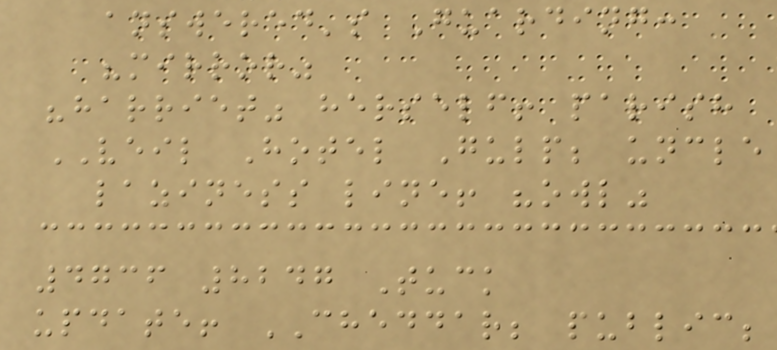answered's Guarding:
"mirror"
"harriet" herself! parish
VEIL Hotel Gulp; uncle
laziness line! "owl"
4736 8247 Tuck
update! CHEDDAR; public;
